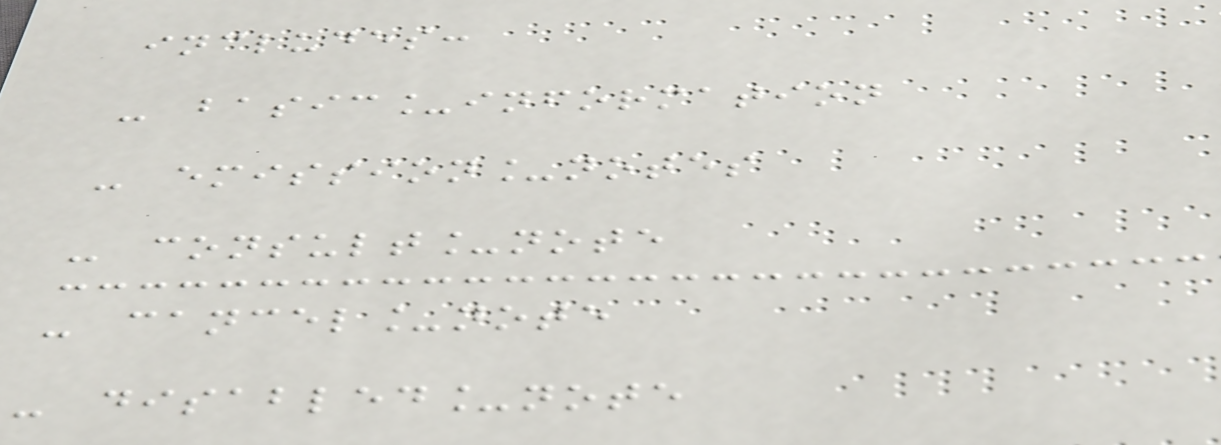includes:
- basic_information
- emission_notes
- consult_note
- cancel_note
- disabled_note
